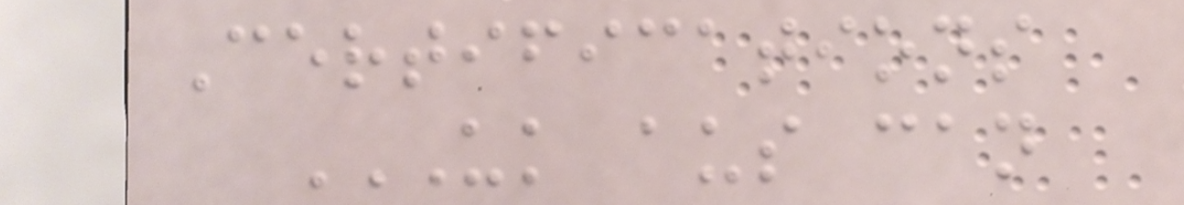Certifications
UK AUS CAN
